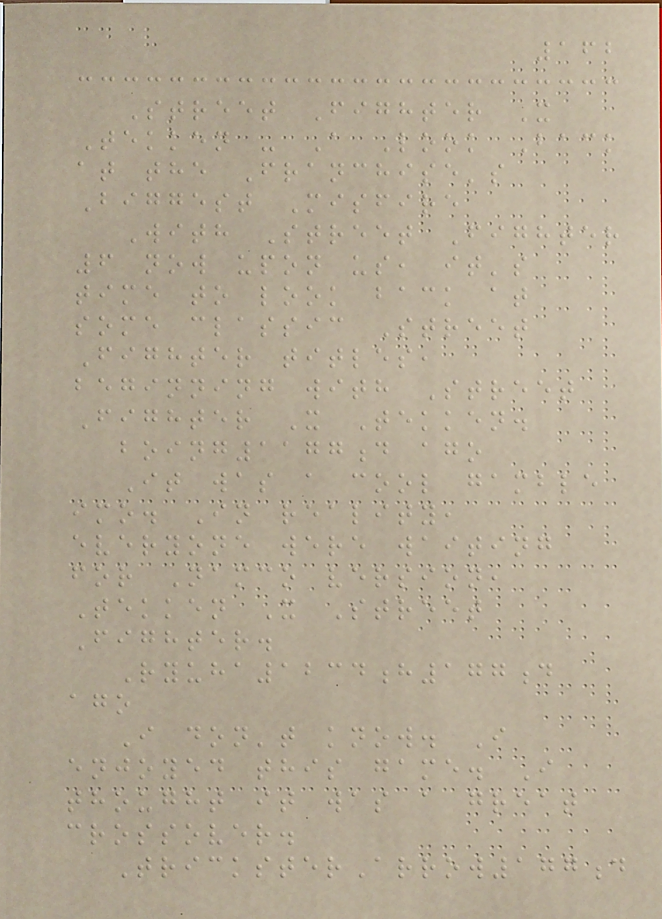162
Street Fighter X
Tekken - A Look Back
at the Franchise's
Biggest Misfire
With Street Fighter
6 now upon us, it's
time to look back at
some classic Street
Fighter titles,
beginning with Street
Fighter X Tekken.
boing1177d ago
It was a cool gamble
imo. In reality,
everyone were waiting
for Namco version,
Tekken X Street
Fighter.
Ryuha1234h177d
ago
I don't know. I
enjoyed this game. I
thought it was a great
crossover.
TricksterArrow177d
